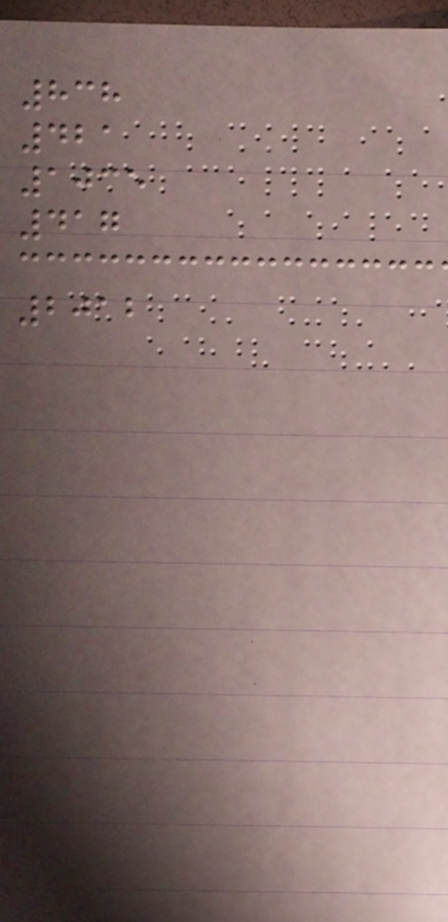838
421
1035
417
2012
